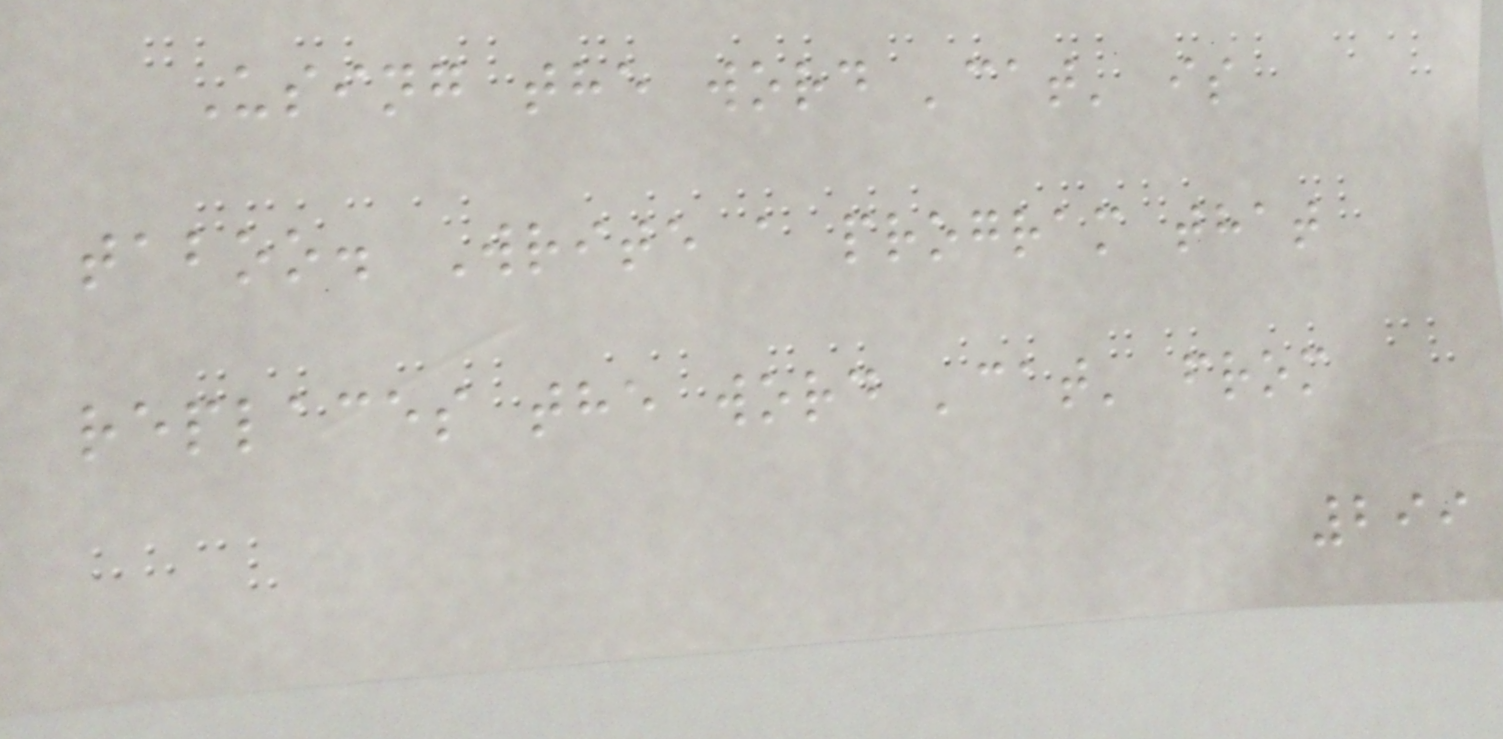Using the word 'cat' is
taboo. Write a program that
replaces the word 'cat' from
299
